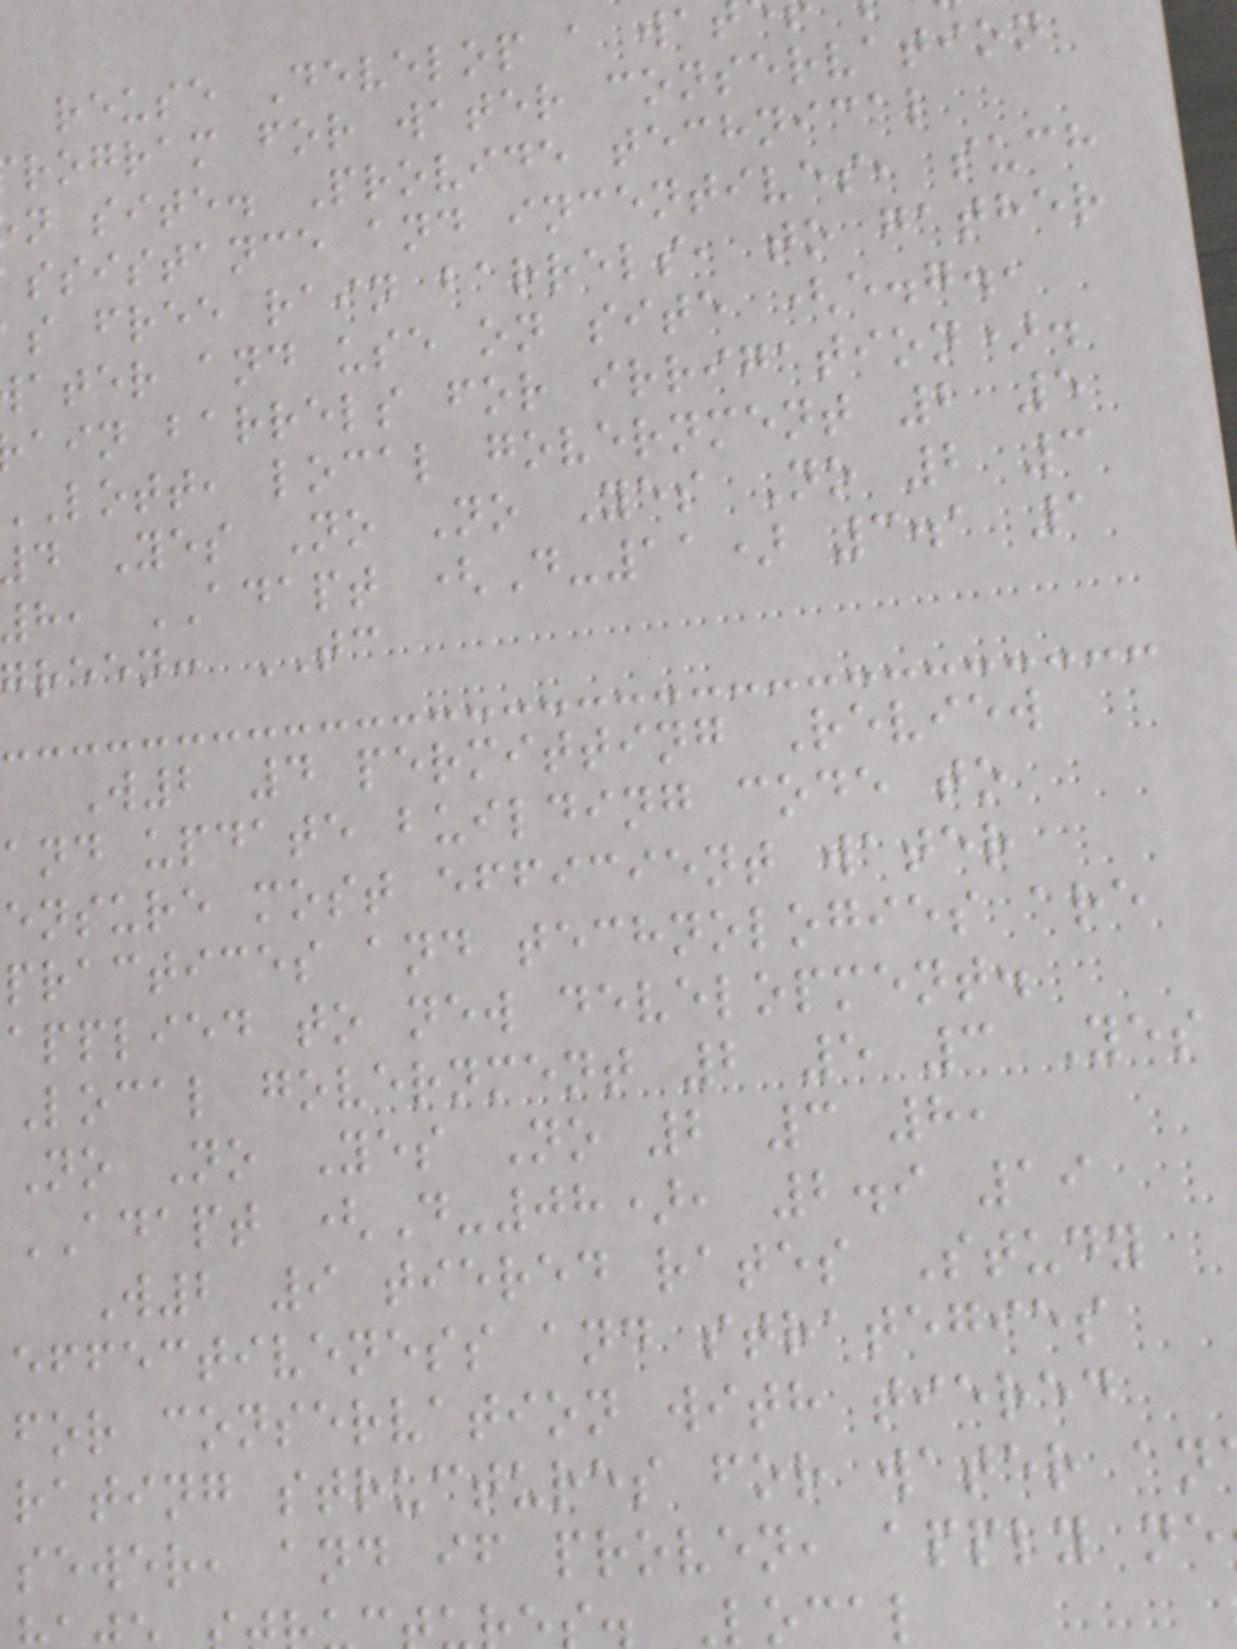reuse Develop a wa
rogram for water conservation
n site. Provide technical
ssistance and incentives, such
s free rain barrels, to gather
ater and use on site (e.g.,
ain barrels for irrigation).
lott, local government 2 5
d Yes No No Yes No 2 3
8, ADAPT (D-11) 3.1 1
green: TC
W2 4 permitting Review
and update building code to
ensure most efficient water
practices and technologies are
applied to new development.
Local government 2 5 3 Yes
No No Yes No 2 3 8,
ADAPT (D-08), 2.9 19
W2 9 tiered rates Study
effectiveness and strategies
for conservation with tiered
rating structures for water an
sewer, and if proven, apply ne
Local
